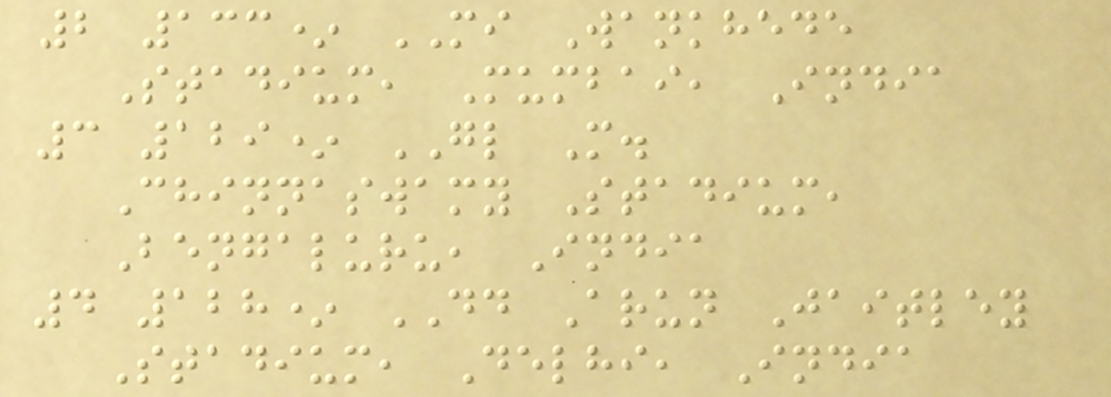2 133* MI Wankhede
Stadium, Mumbai, India
3 129* GL M.
Chinnaswamy Stadium,
Bengaluru, India
4 128* DD Arun Jaitley
Stadium, Delhi, India
